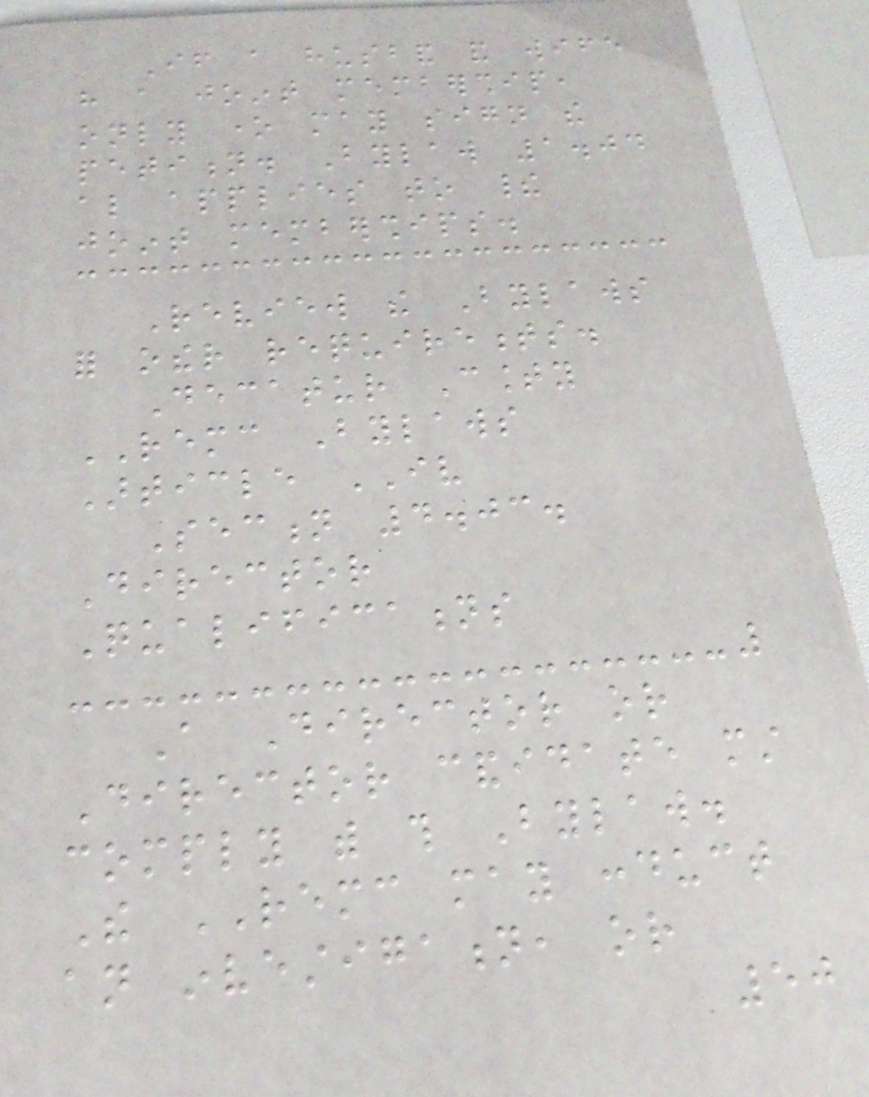If a husband and wife
have a joint membership,
only one may sign the
petition. Bylaw 1.04
also applies to their
joint memberships.
Review the Bylaws
for other requirements.
Decatur County
REMC Bylaws
Article IV
Section 4.03.
Director
Qualifications
A Director or
Director candidate must
comply with this Bylaw.
The REMC may conduct
an investigation, or
50
